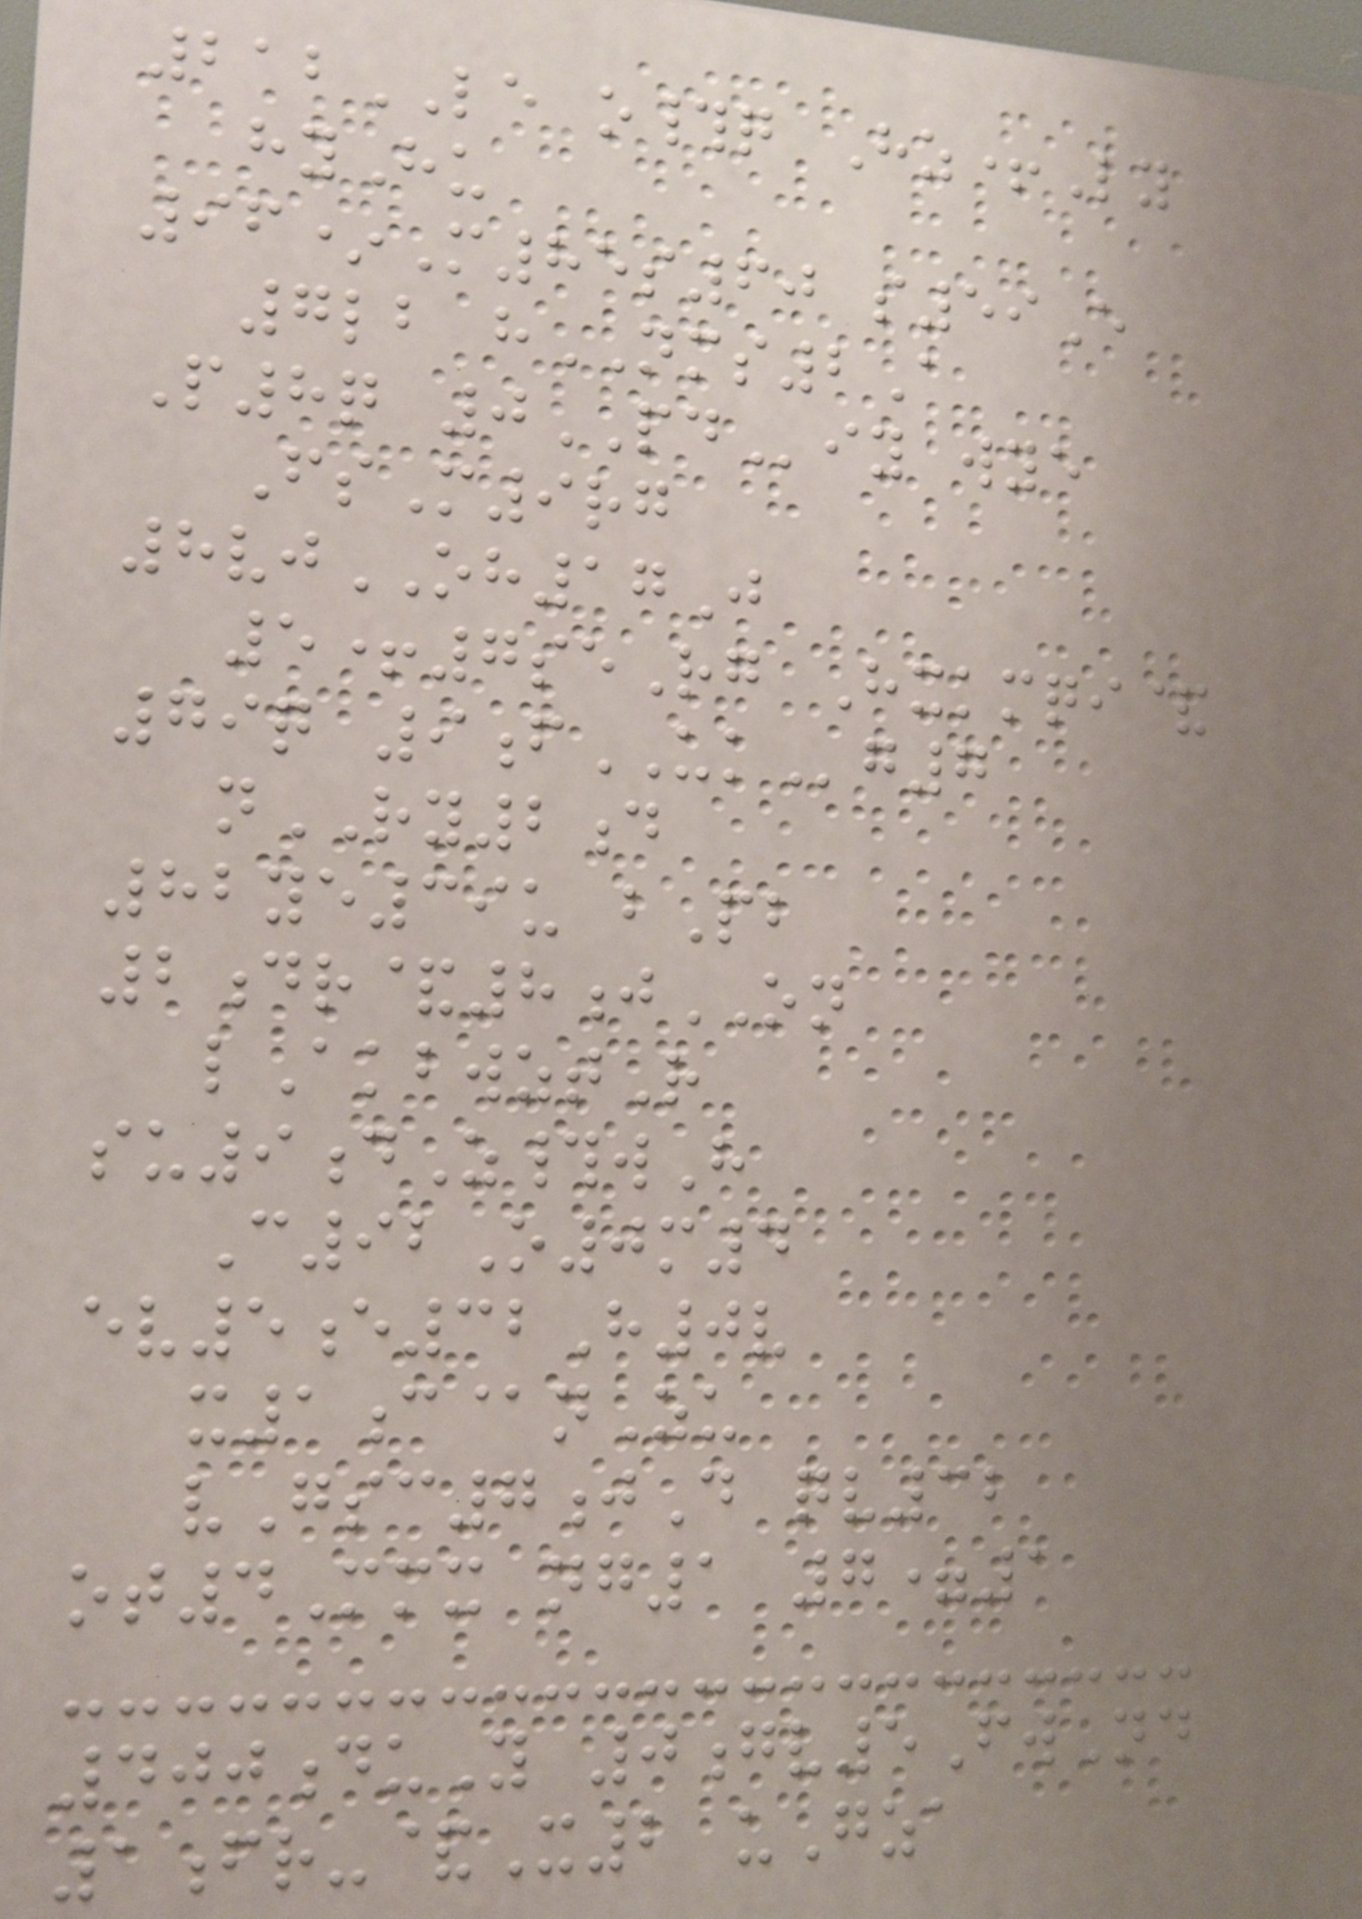212LE o#q Hz+Ly
hyHu
96*M85s60 s59E
7lb hNMS2A
P8q 0PDiy wye
FsM9rg
8vjOH17J
5+7seRg Hxkmqi&
79q 9fUKg7
nRY2d
82ye39u bPb
2dr&8jON
lAkbwztR
su9dZ#wH
C92O0m4
ev5e32H0v
x1c@nZu
vGsc7jD qv32
ot4Mmx ng1 7=1
400duY 0gv5FwNd
1fr-&X2 uGza
